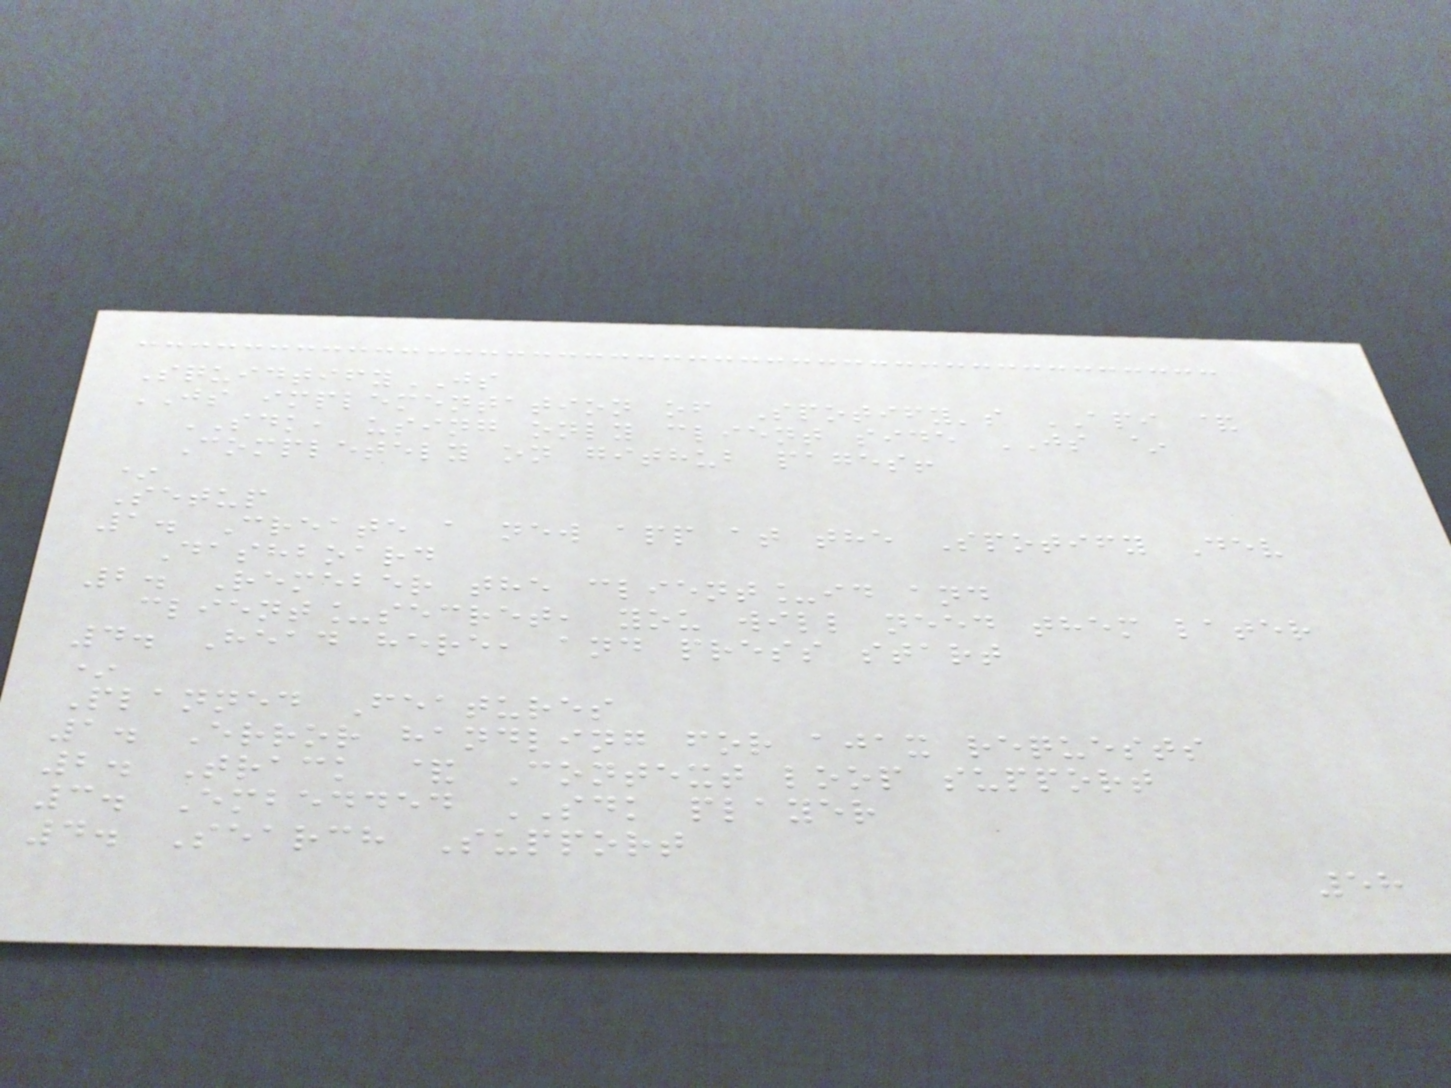SquidtifyJS
JS implementation of Spotify's API &
SDK, using only client side JS ~
Completely on github pages!
*
Setup
1. Create a new app at the Spotify Dev
Dashboard
2. Remeber the client_id and
client_secret, you will need them later
4. Head here, and press start
*
Planned Features
1. Error handling for ajax requests
2. Track & Context loop support
3. Embedded SDK player
4. Search Support
58
